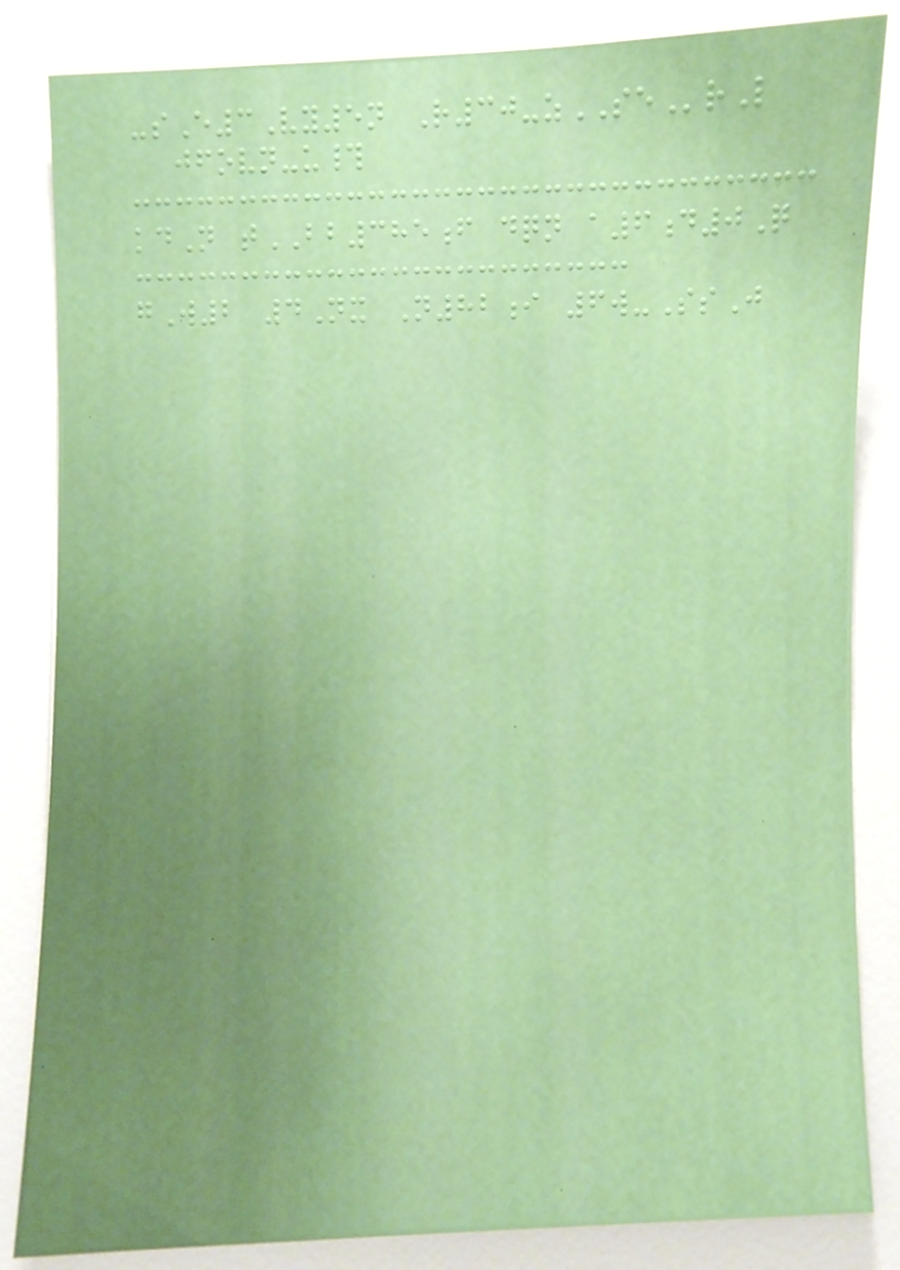-sE3Vy5n R30-zSErL
jfovn-u#
kdN tBB385f dqn a6d0Q
gW2 4Nx N82i 6w-SsJ
